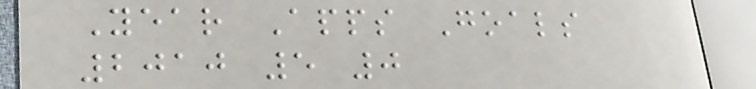Year Apps Goals
2010 5 0
